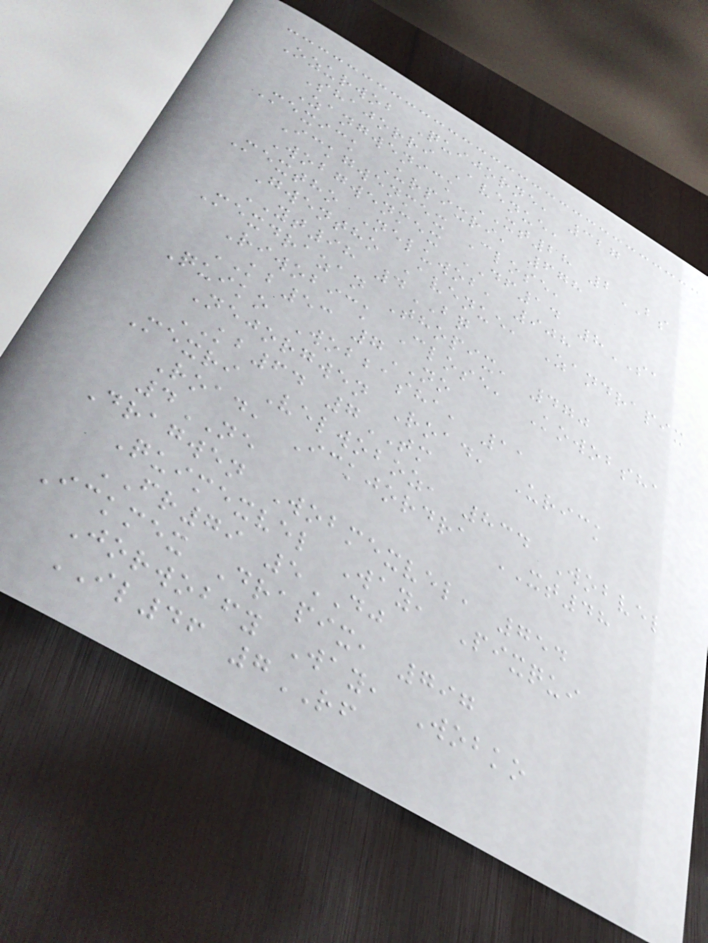Ozurwob Quijorne, 327
Shajorri Avenue,
Zangwenick XT28 2BS
Mexick Urpixri, 678
Ickgwenmex Close,
Wobgwenmex DF14 8SA
Mextho Neluwob, 908
Gwentho Avenue, Zandrapix
YT98 4BQ
Mexdrazan Thopix, 470
Riwobick Close, Kowobsha
KB53 7NO
Quiko Wobbasha, 11
Nejorgwen Road, Urick
KB64 7TM
Mexri Velwoboz, 834 Wobvel
Road, Ickjordra XT48
4NE
Dragwen Wobmexvel, 754
Quimexvel Way, Pixqui
FR79 5DJ
Ickmex Drapix, 797
Jorwobfy Way, Wobko
IL46 7RF
